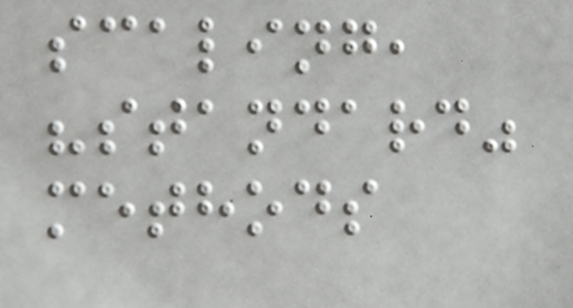scaling,
"standard"
methods
